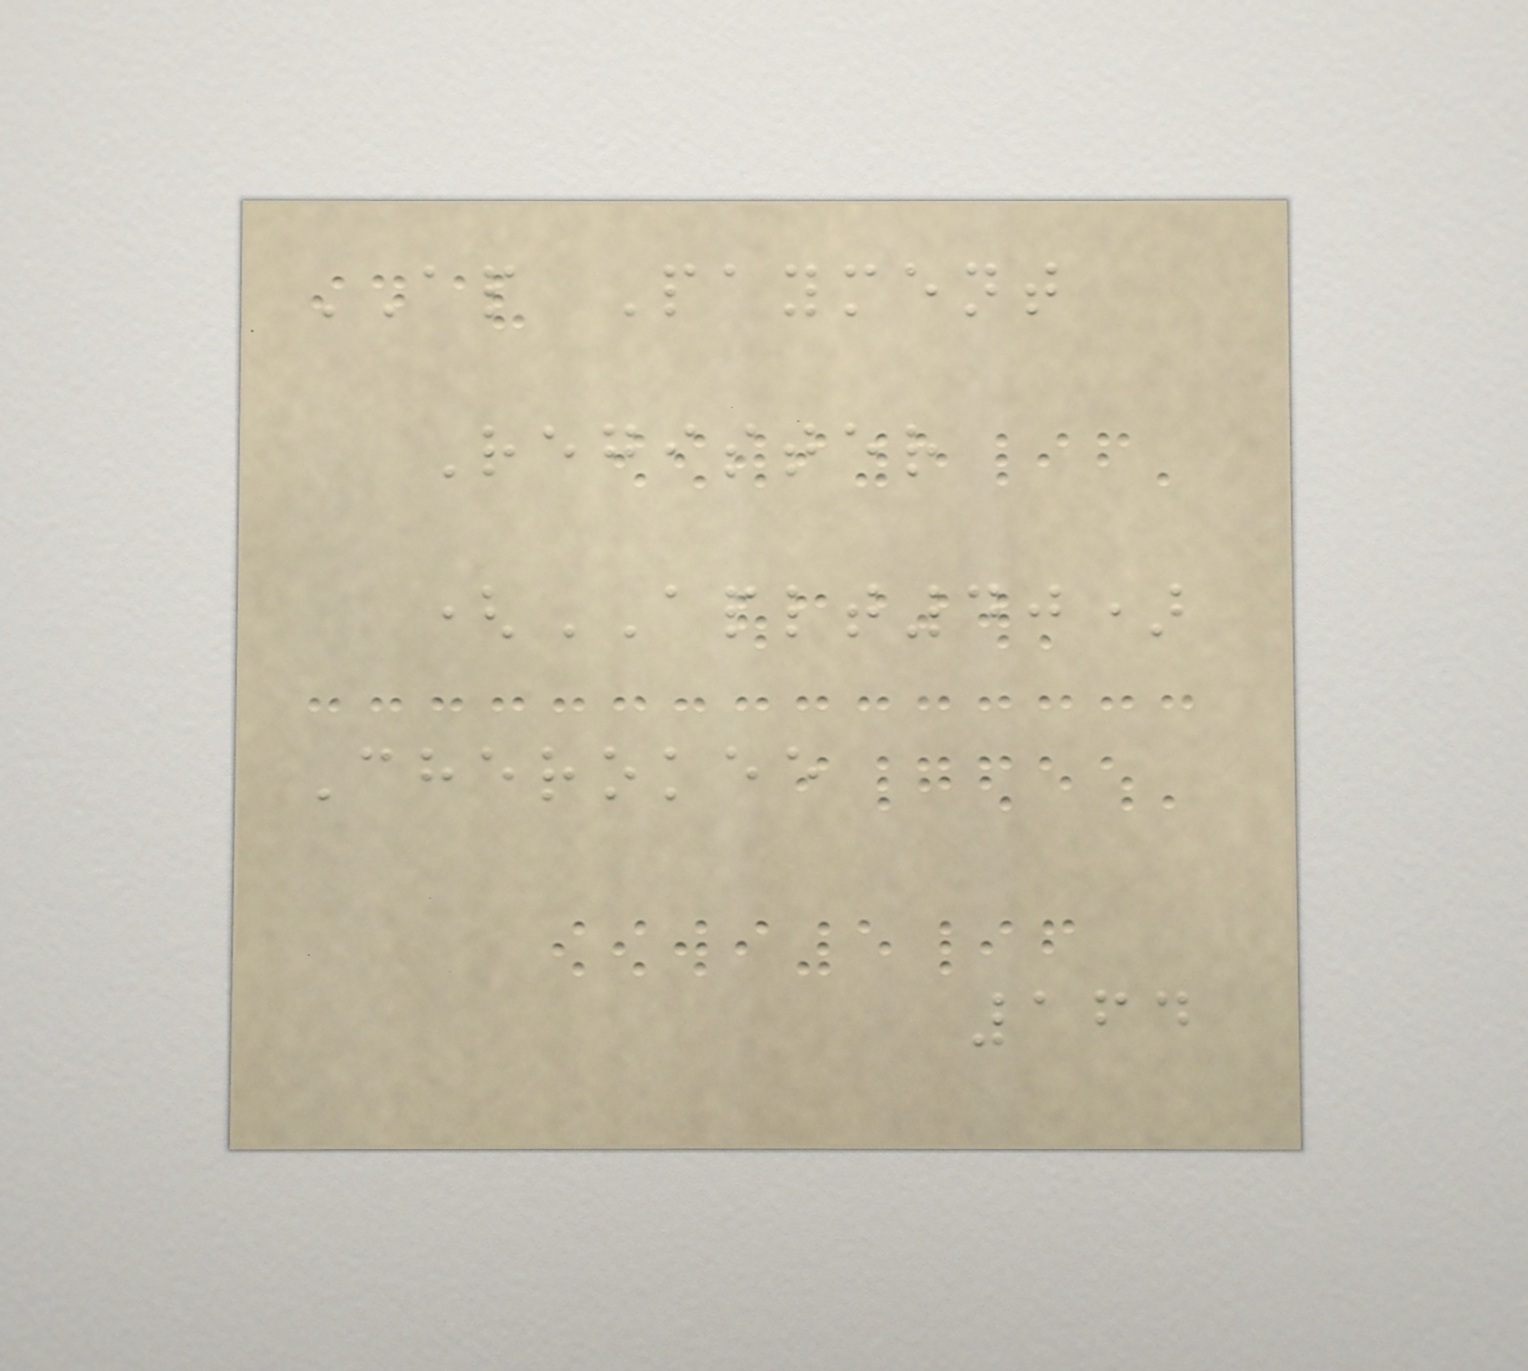AP Payment
Register
(APLT40)
Cherokee
164
